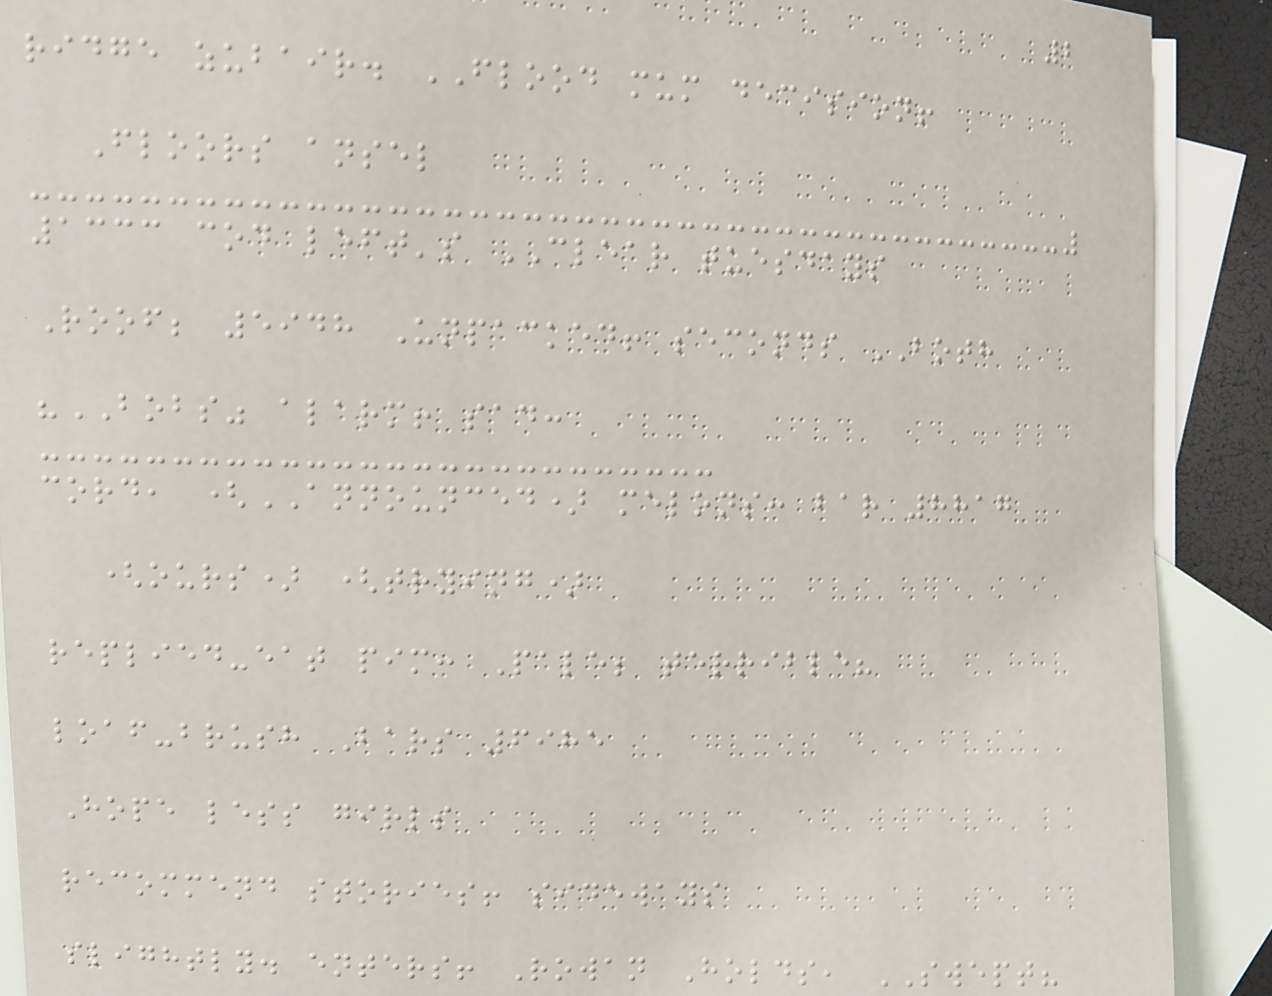2
ridge zubair. FLOOD mum decision!
Floors ansel
1333 cod left's CLEAR tuesdays
Roof; 5948 Unpacked! seconds BOTH
"BOBS" alarm! sad:
cord, (ANNOUNCED) melons: bar 8817
(ours) (trying)
replied-eat pim: Pale; terrible?
loaf-brush Bars 6985
Hope less girls
recommend stories! sideways
slightly. enters! Rowan Holds, SWEPT?
